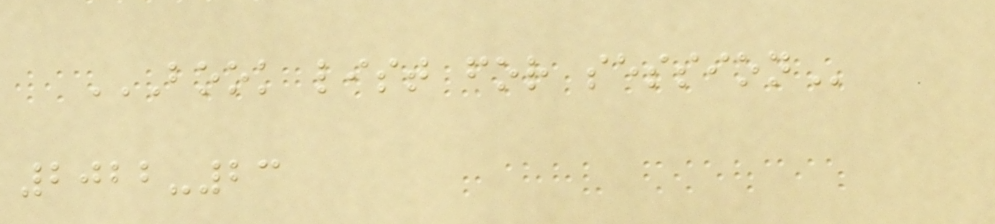BOOK LIST FOR SESSION
2022-23
